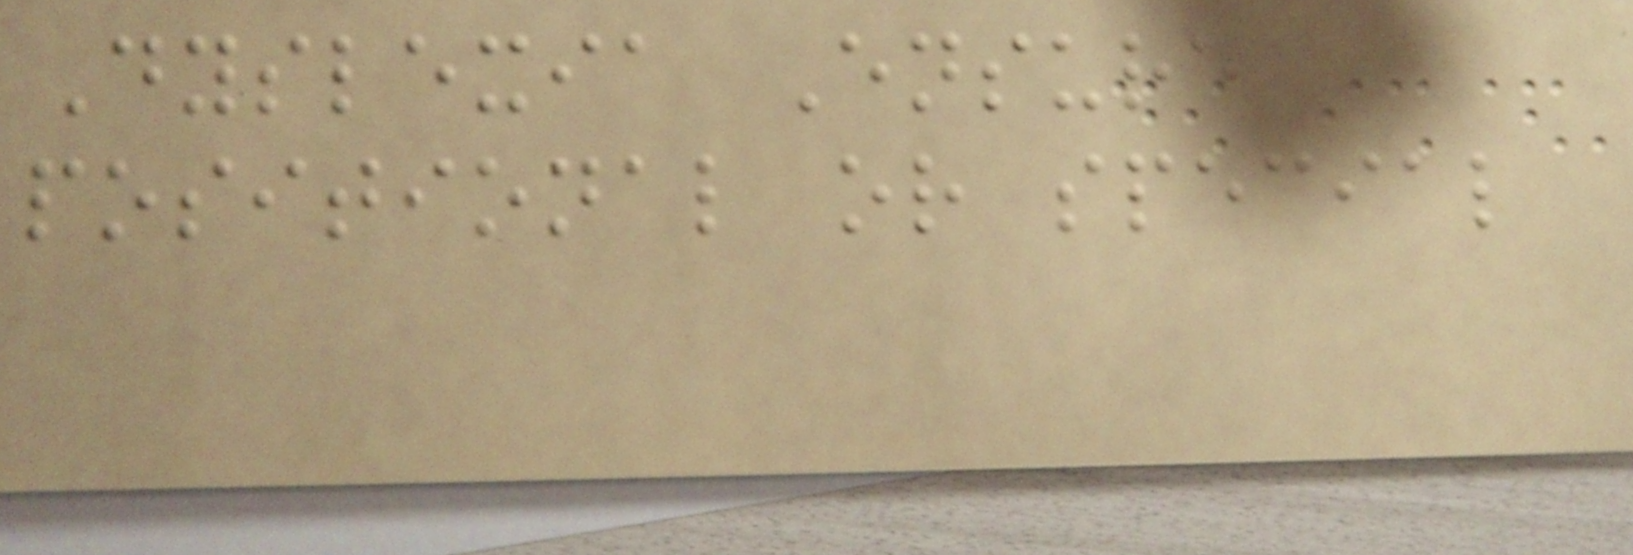Dyslexia Ensure
positional or special
